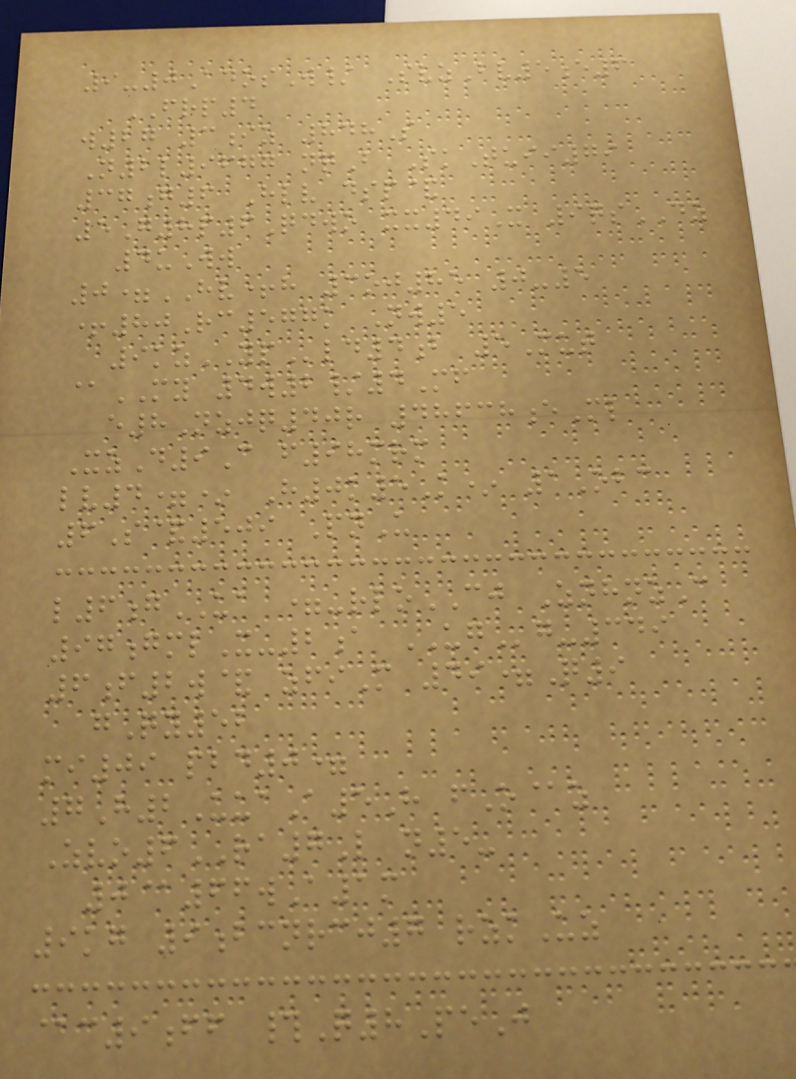9-0AdosW/ SvzBv5e6
FRP4
w27 3iz 848S
N2l9677 nqB SkTuii79
37g6 Hlv dsp&
5G8p6Qdwo xx49X 9qsDZ
4uWw
0=HV+h 3oj85 0-5
+80Rc577k Nw5
9kzYPld4b 5Mut
@MY 4w2/4Mf
e8Nzjq40r 48638eMl
XzD9C f98mrm
lv4=* H0k5K* 1Obc
6S&509 PnU
l6gUA =-rloCJ ZnhnzC
97gmlX-2a UGg-349
6f2w& zfiM 49=Q9
gQy52
mi09 pbd0=
7H2UuaA5H fO@z
Zvo6RA7L n5-
0@66wA1m
9kg 9bcnrcj7 rzkUz
@c9ff #Q8PeJ
